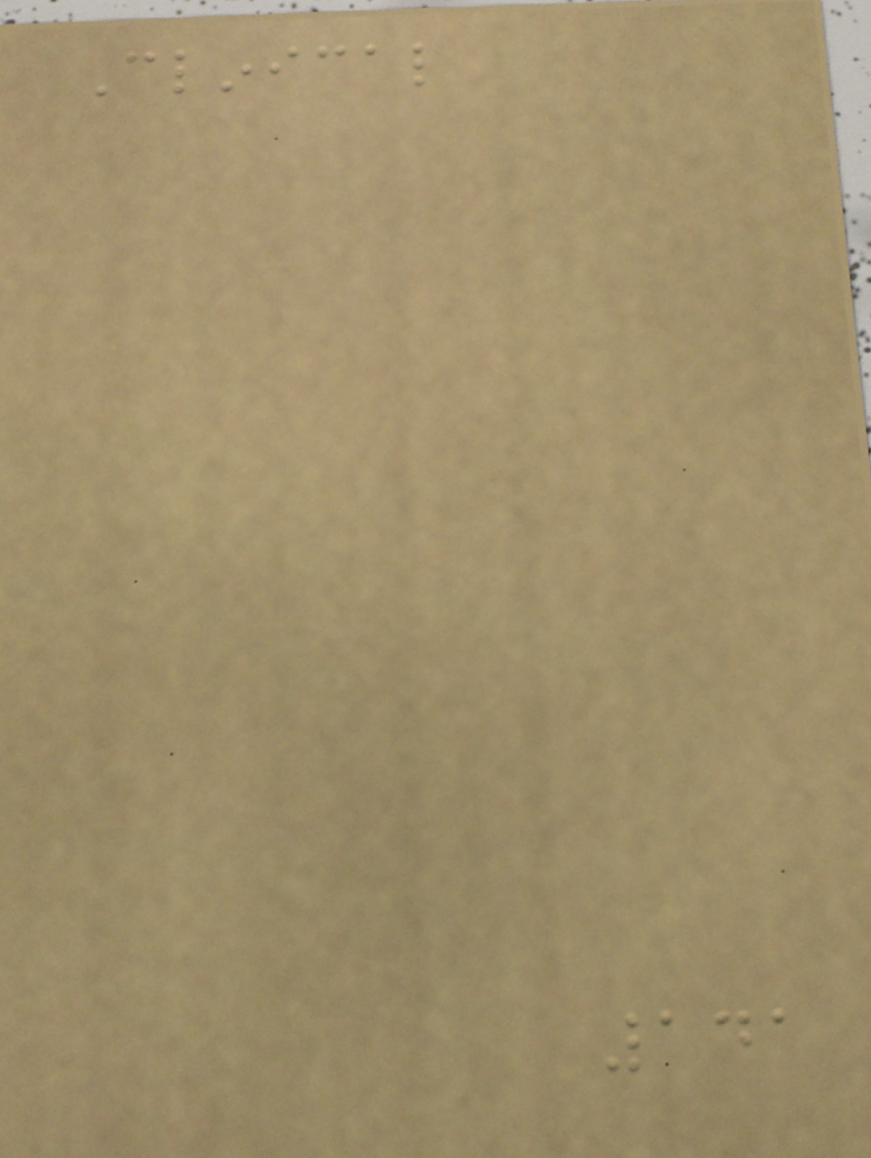Clinical
141
